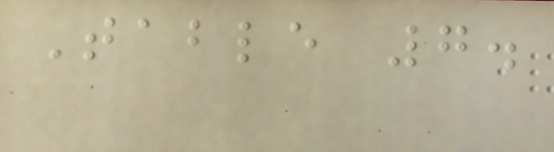Table 7.
